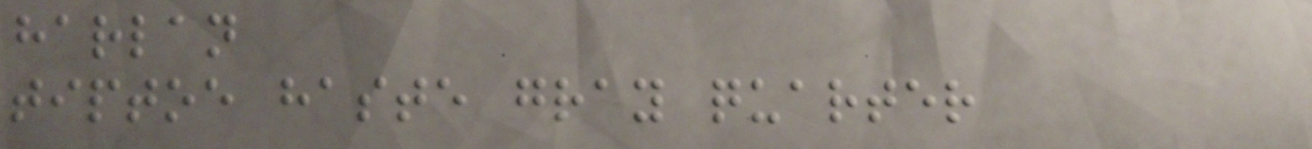harlan
tiptoe haste gray quarter
